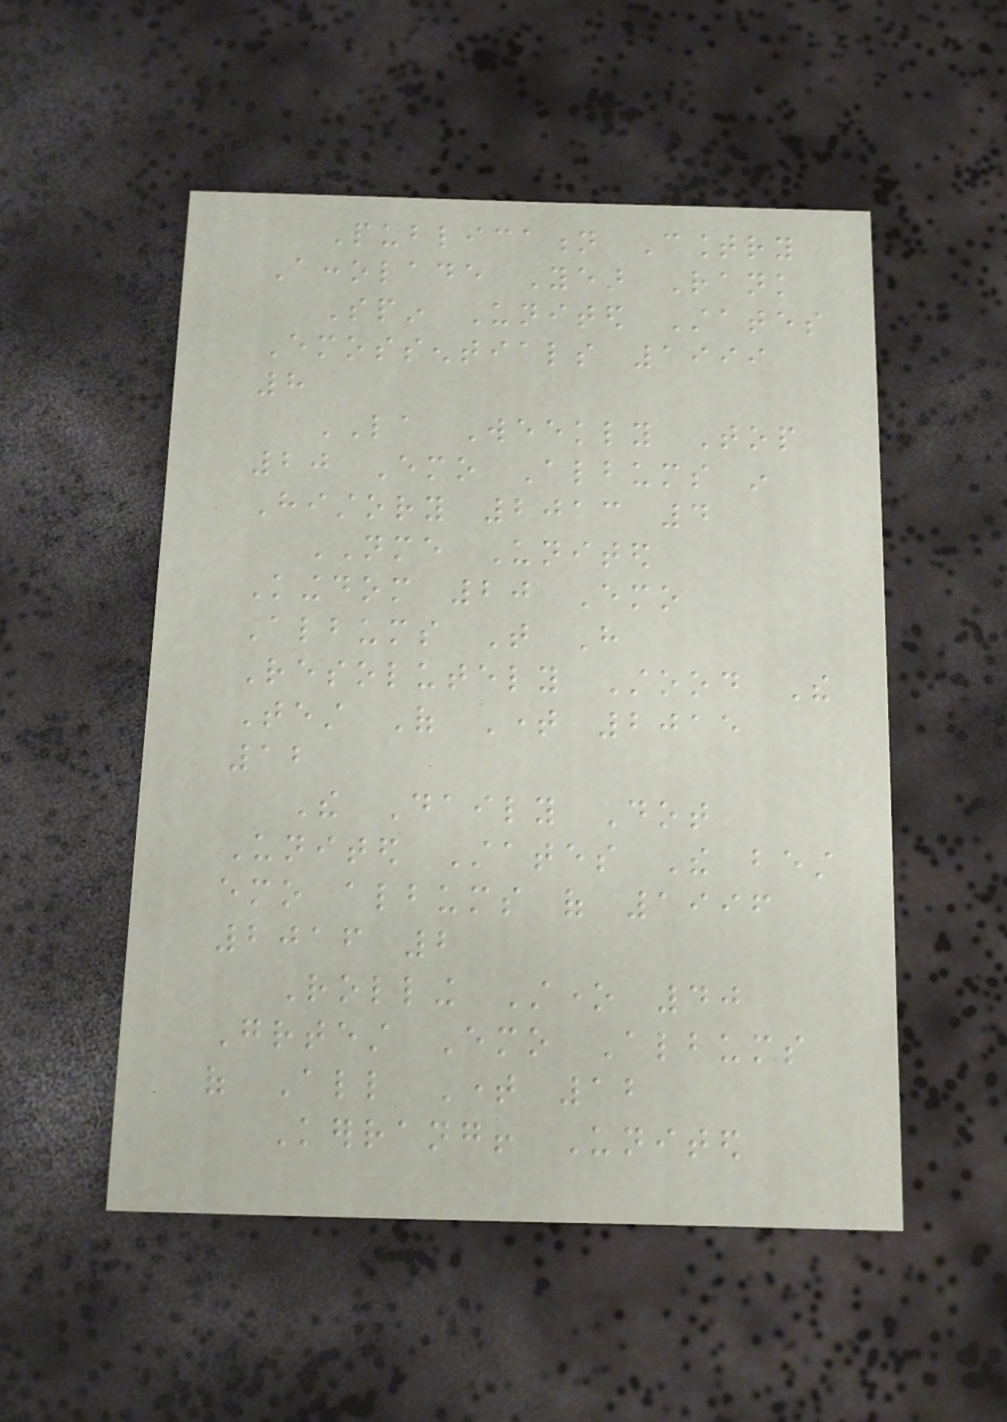Publication Country
Accolade Year Rank
Spin United States
Emossentials 1999
8
LA Weekly Top
20 Emo Albums in
History 2013 4
NME United
Kingdom 20 Emo
Albums That Have
Resolutely Stood The
Test Of Time 2015
12
The Daily Dot
United States The best
emo albums of 1996
2016 2
Rolling Stone 40
Greatest Emo Albums
of All Time 12
Kerrang! United
